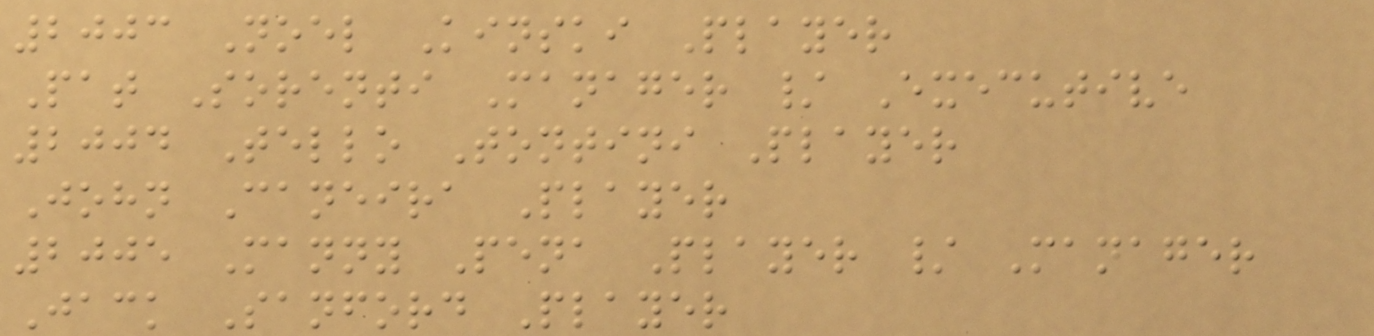2003 Noel Kinski Player
Pat Sorenti Manager / Executive
2004 Tello Tontini Player
John Caneira Player
2005 Manny Pena Player / Manager
Jack Sanford Player
